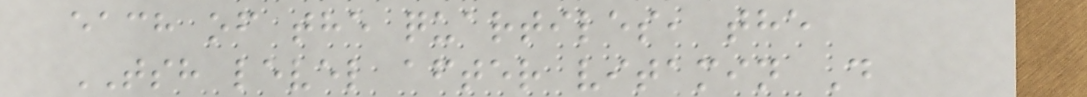each of the quartiles, the
TSH level after vitamin D
